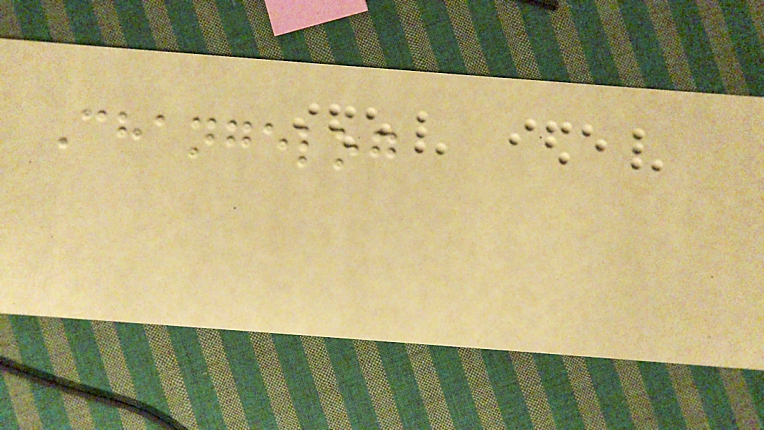Changelog
